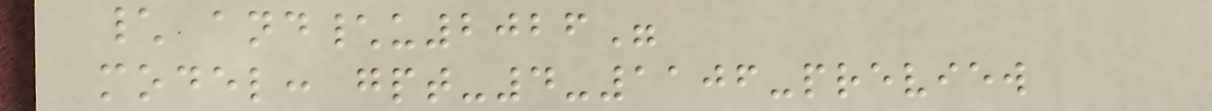\ and\u2026"
model: gpt-4-1106-preview
